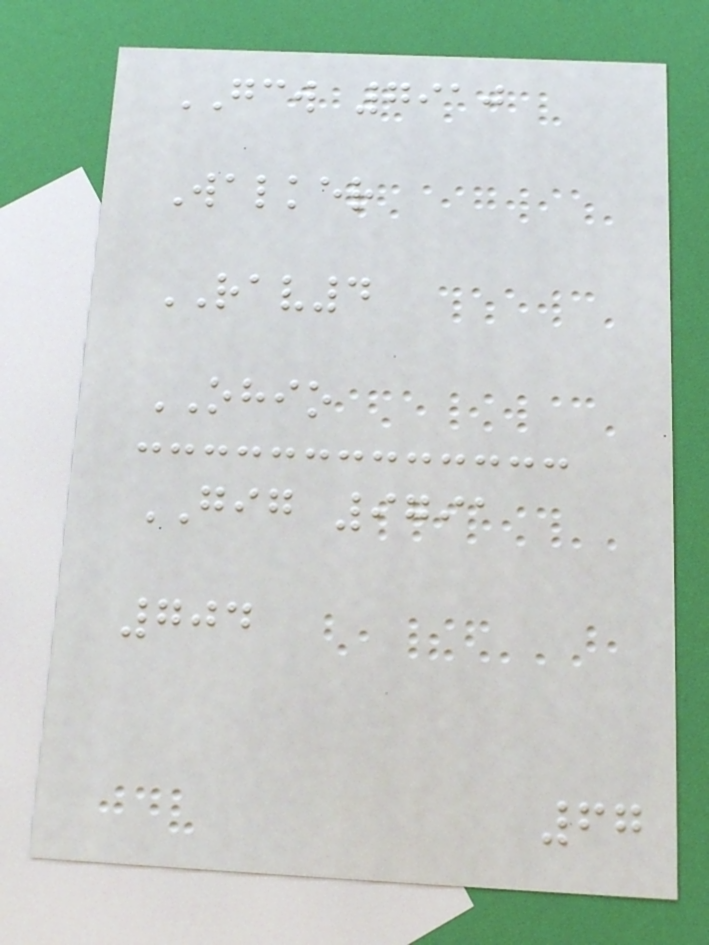GCW 7910
Walker
RAV4
OHIO
GIG 9791
704
67
